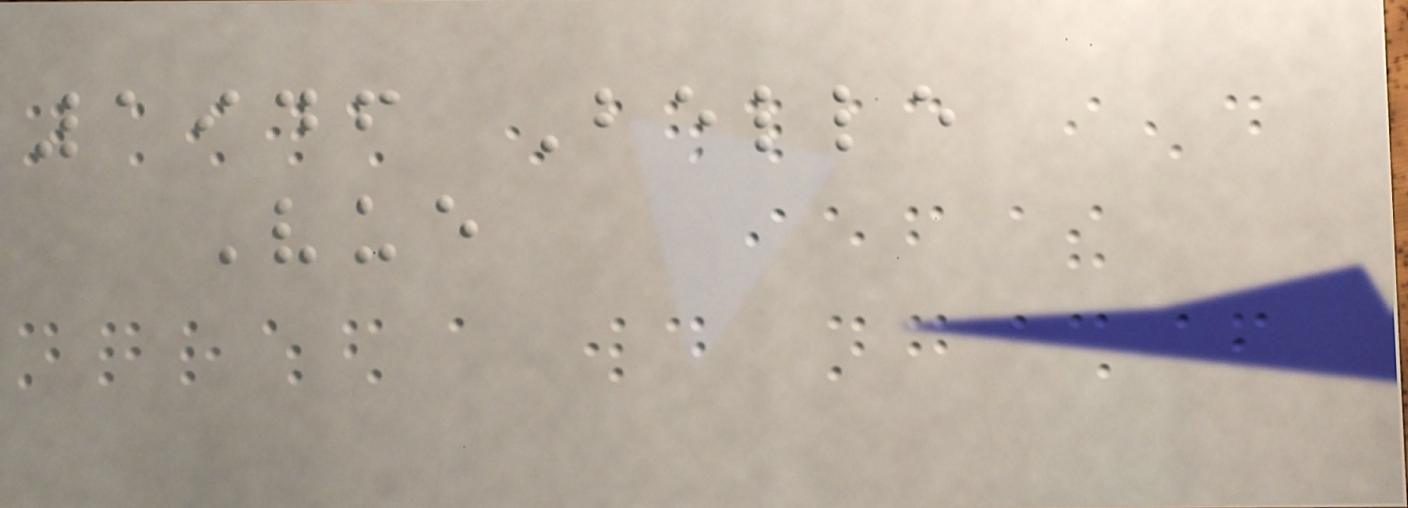1946 Belle
Vue
